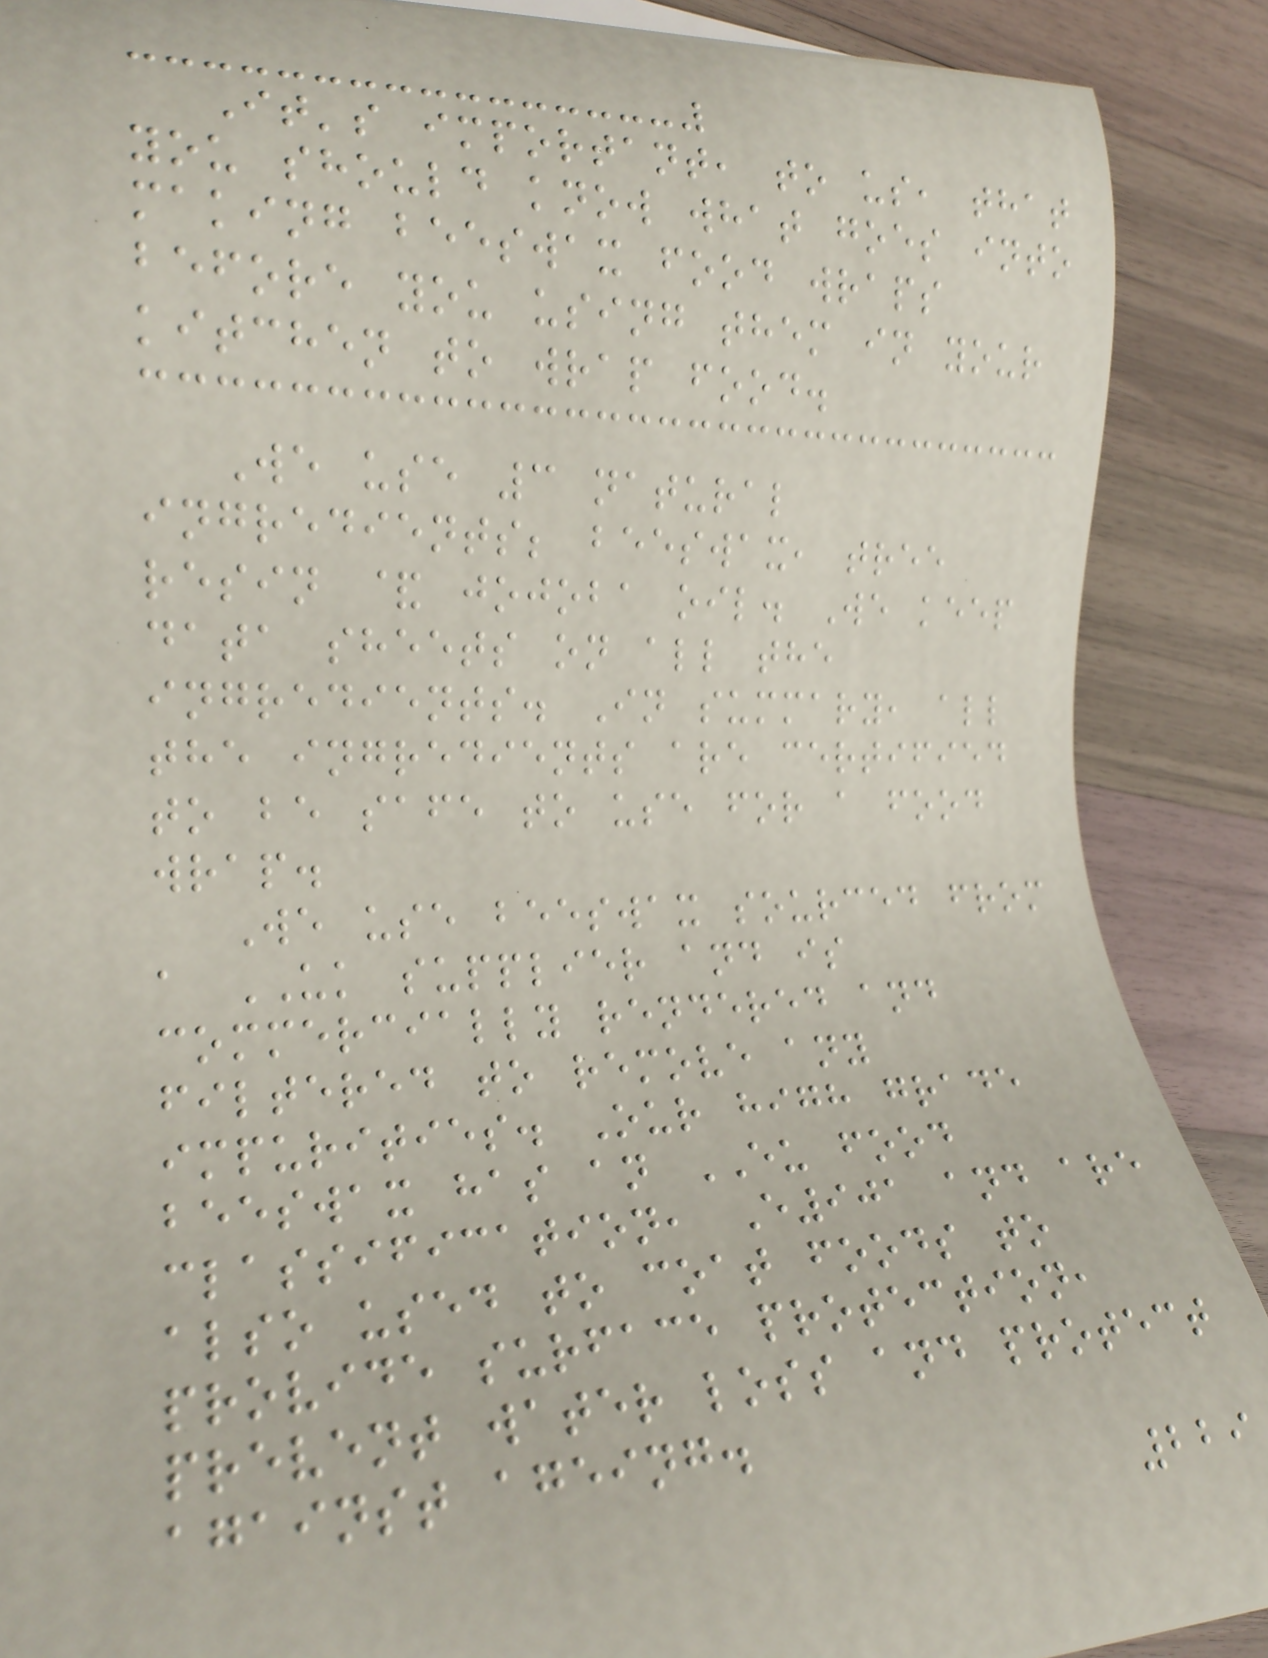It's important, to us, that
you should know what goes into
making beeswax food wraps
before you using them in your
kitchen to wrap food.
We use 3 natural
ingredients; beeswax, tree
resin & jojoba oil. We keep
data sheets on all the
ingredients. In summary, all
the ingredients are certified
to be safe to use for a food
wrap.
We use beeswax sourced from
a UK supplier and is
commercially rendered and
filtered to remove any
impurities. Our high grade
beeswax has an EU food
classification, E901 and are
also used to coat foods to
provide surface protection,
prevent water loss and protect
against ageing.
229
